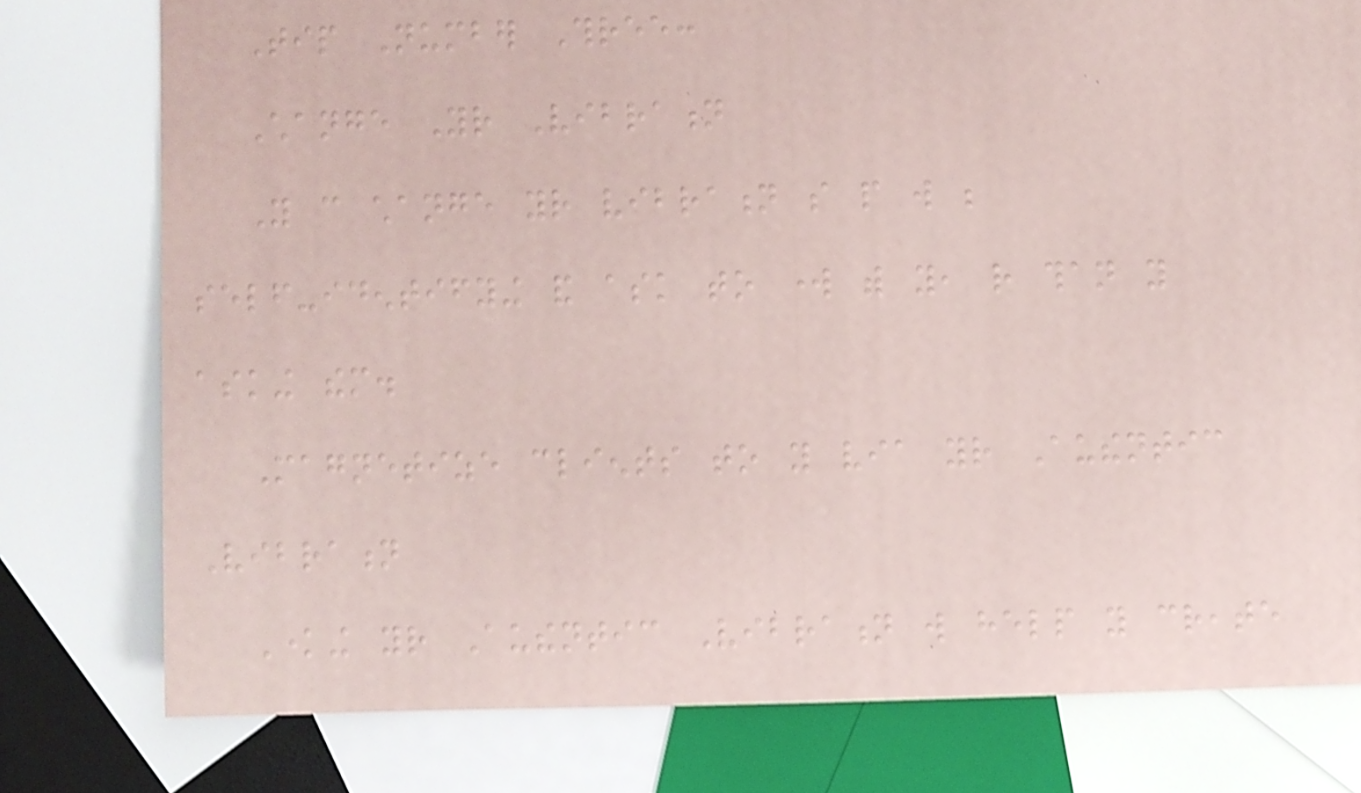Tip Number Three:
Change Your Vibration
You can change your vibration so people will be
self-identifying and ask to work with you, rather than you
asking them.
Magnetize clients to you via your Authentic
Vibration
Knowing your Authentic Vibration will help you create
